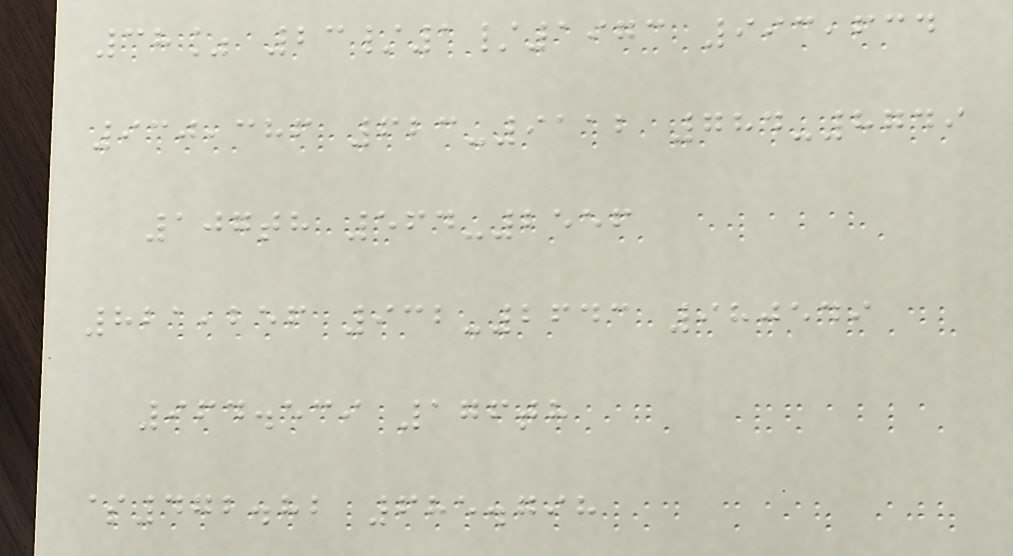38% 23/1/1973 993,634
930,386 623-9112 784-8749
107th 564-2556
821,256 932-2643 980549
964.539 176th
$472.82 685.798
